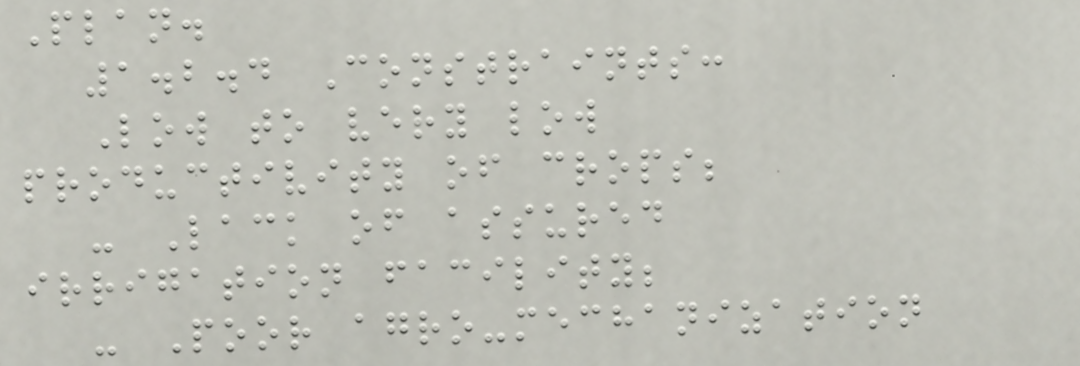Plan.
1.2.4 Constraints:
Low to very low
productivity of crops;
- Lack of assured
irrigation facility;
- Poor agro-mechanization
